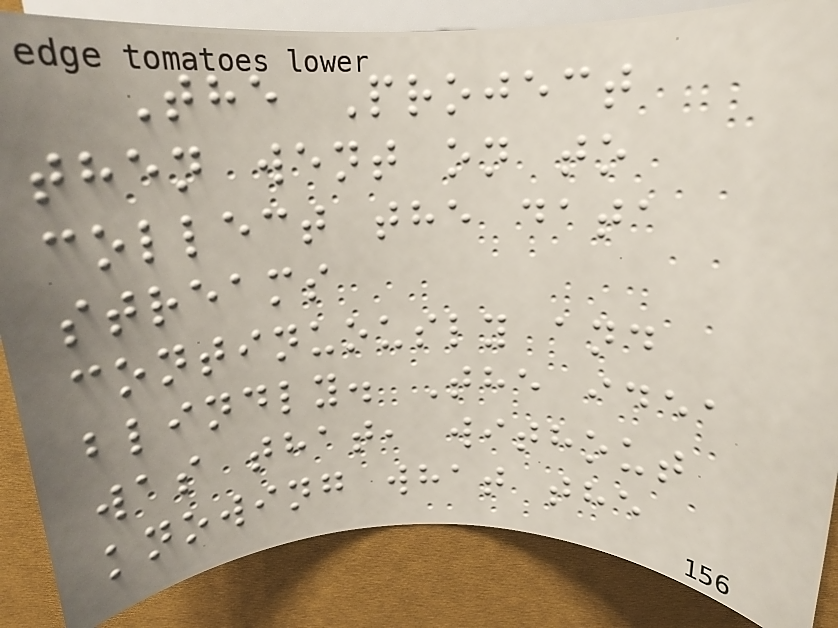The Project
then went on to
collect the data
streams
continuously and
blindly. The idea
was that, without
knowing what the
